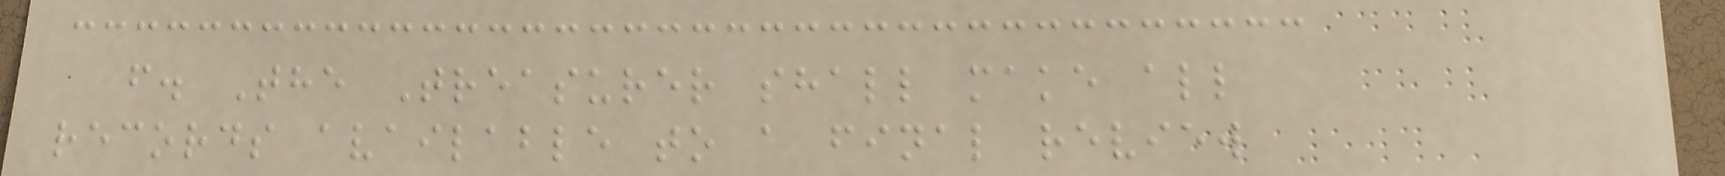f. The Treasurer shall make all
records available to a final review
